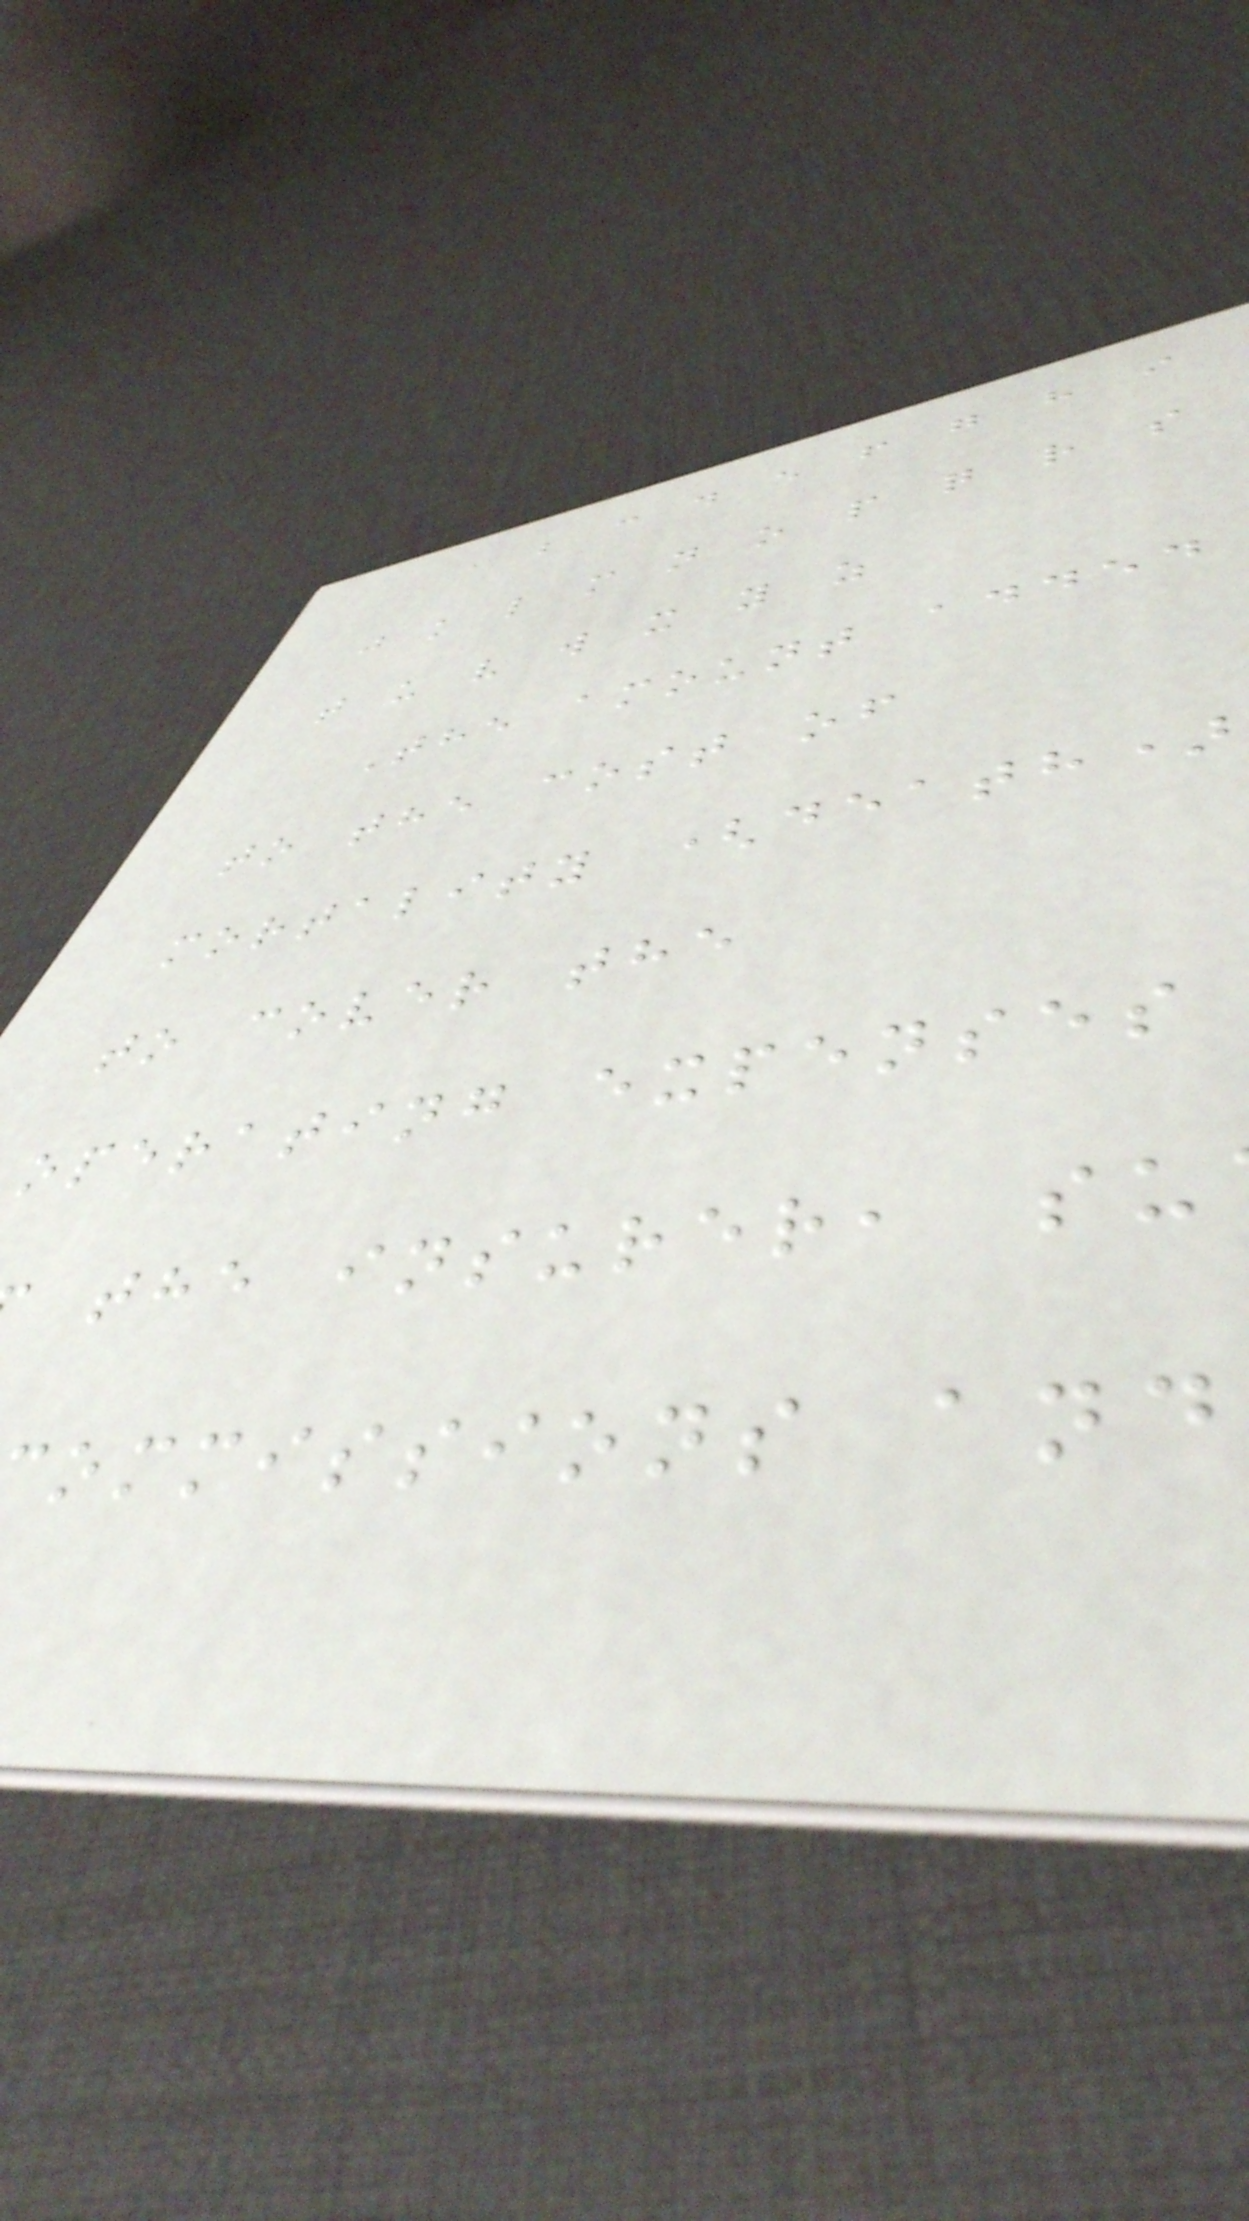a b c d e f g h i
j k l m n o p q r s
t u v w x y z
The amount added
to the cost of
mortality (death)
to cover the
operating expenses
the insurer, su
ommissions and
